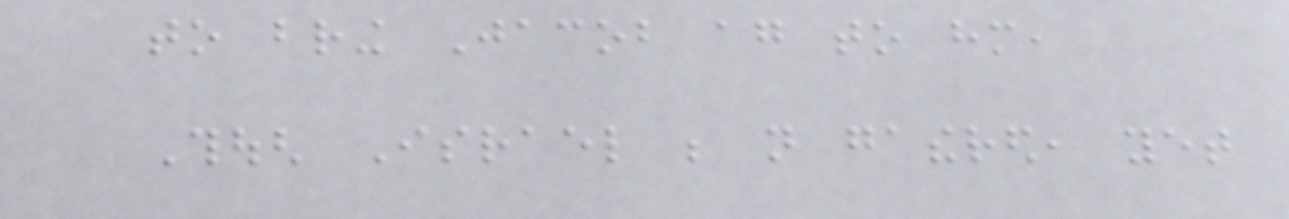to bring Jacob again to him,
Though Israel be not gathered, yet
